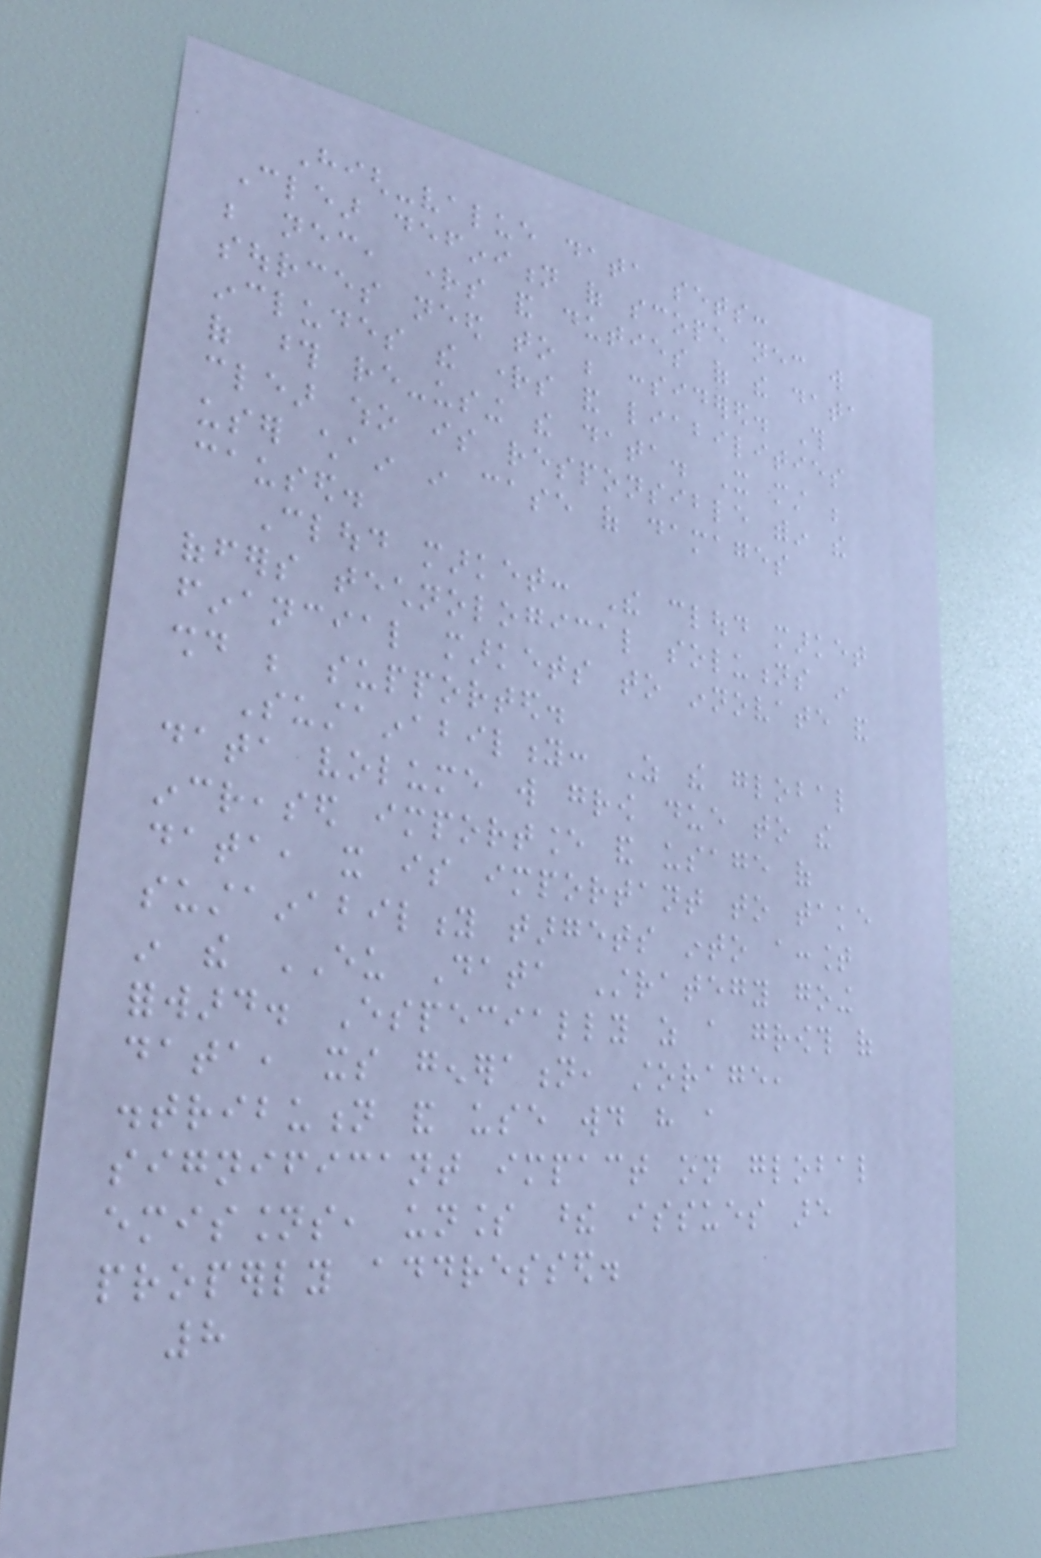High-value data sets:
Clear definition of scope necessary will
be necessary, rights and duties of the data
sources need to be considered. This
includes the rights and liabilities
of those re-using the data. It must be
clear who is responsible within the
user chain in case of damages
caused.
Cloud market: The cloud market
offers technological solutions in
financial markets to innovate and
should be supported.
Sustainability: As the global
data volume will grow due to the
increased importance and usage of
data, it is important to take
sustainability targets into account
in the EU Data Strategy going
forward. Especially as a growth of
data, its generation, storage,
distribution and use would have a
significant impact on global
emissions, unless these issues are
properly addressed.
8
